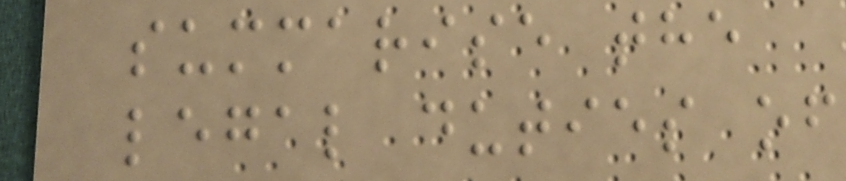summarise the
legal duties of
